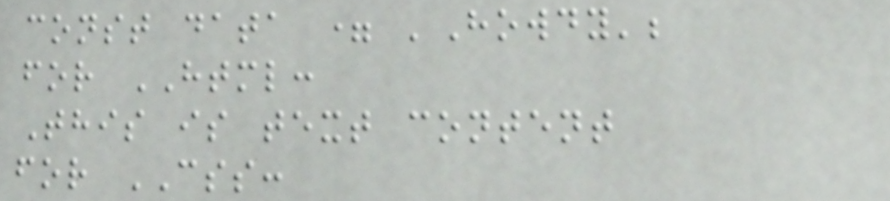const data = 'Howdy';
for HTML:
This is text content
for CSS:
